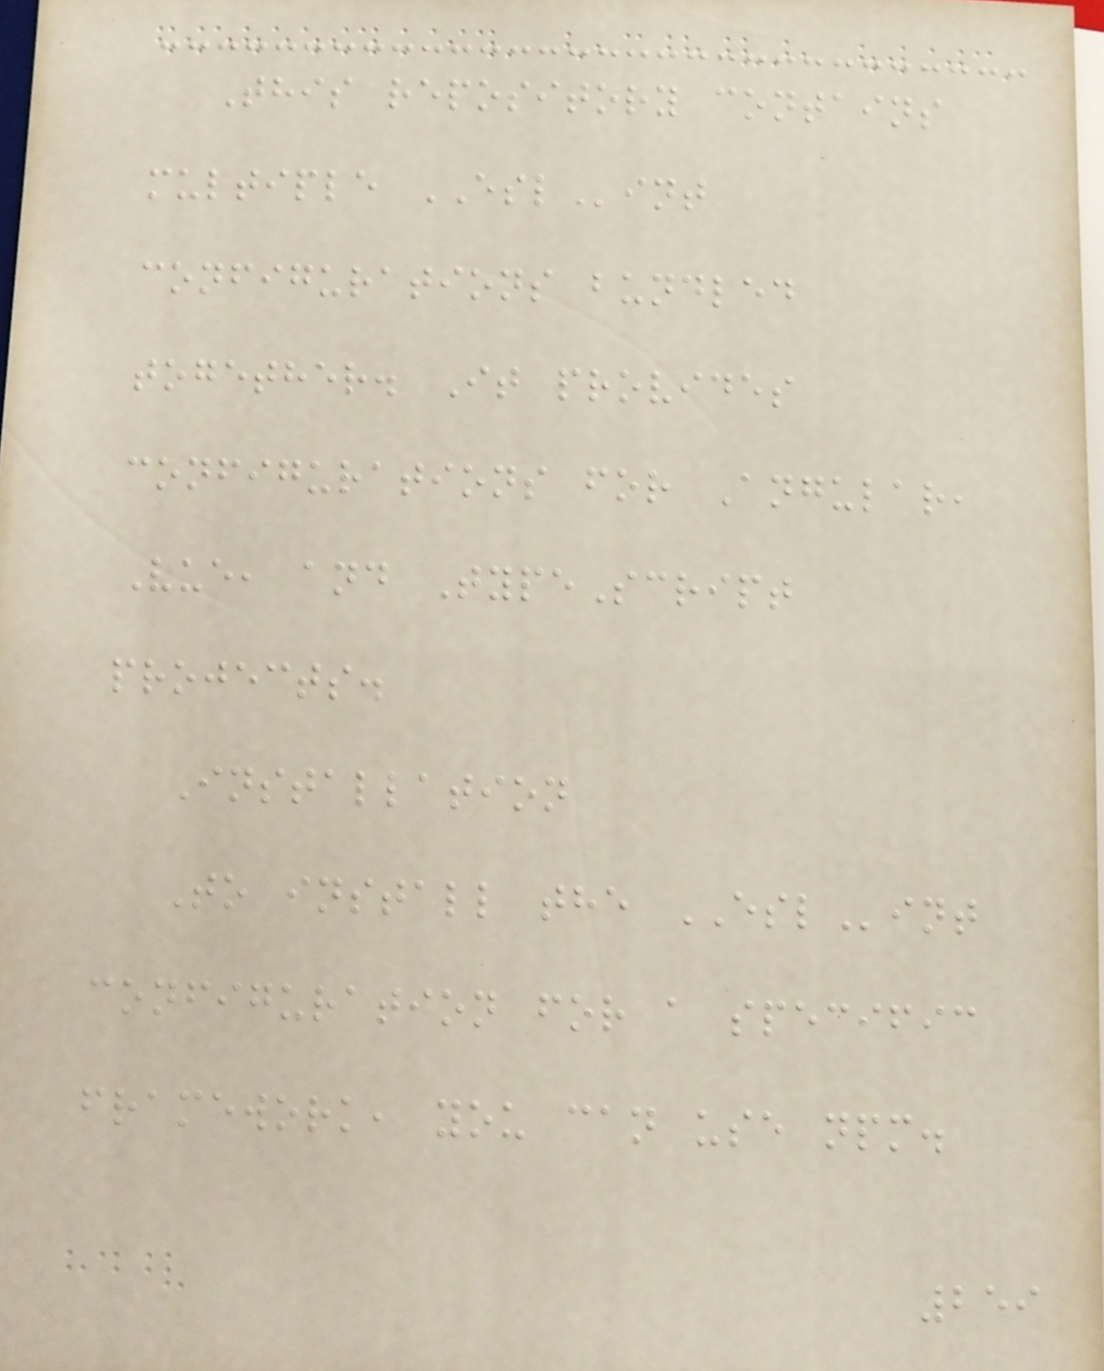This repository contains
multiple ESLint
configurations bundled
together. It provides
configurations for Angular,
Vue, and TypeScript
projects.
Installation
To install the ESLint
configuration for a specific
framework, you can use npm.
259
